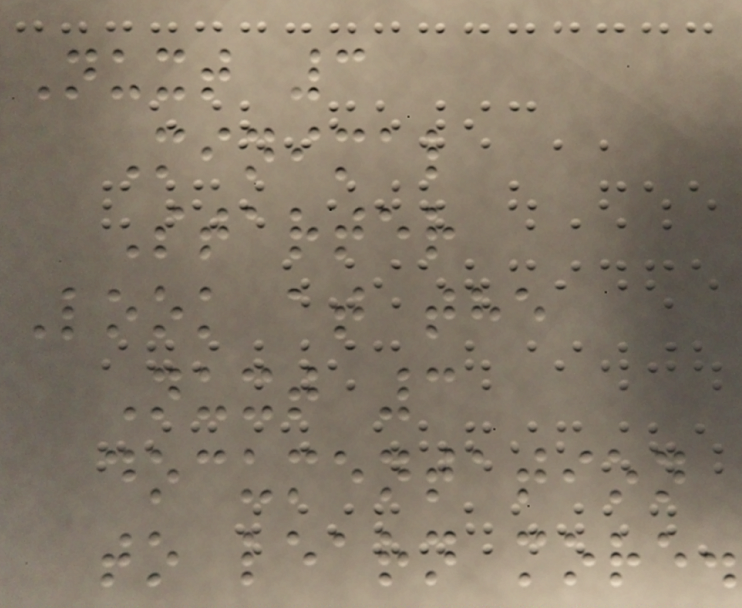Nuxt 3
Minimal
Starter
Look at the
Nuxt 3
documentation
to learn more.
